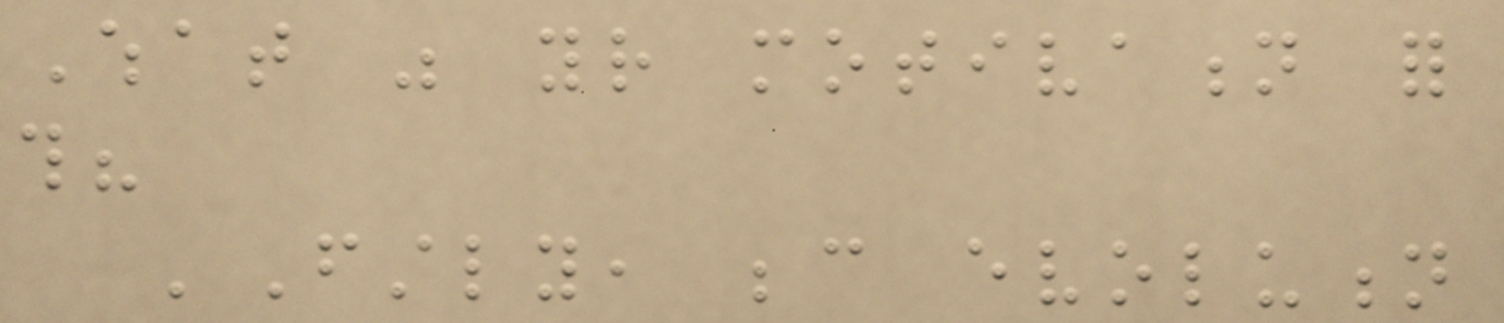What was your motivation for
this?
'Firstly, because evolution
